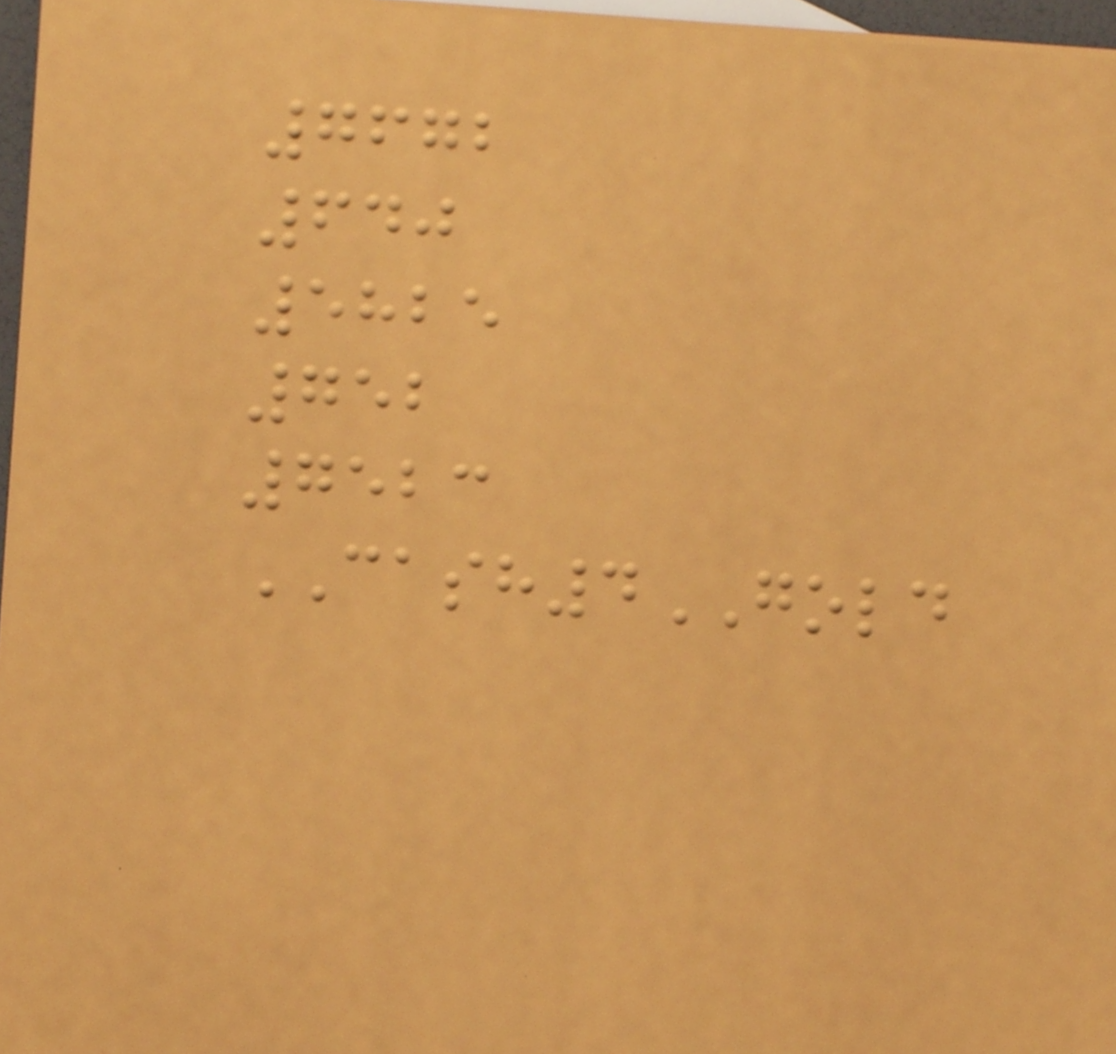7672
640
5825
752
7523
CASH4GOLD
